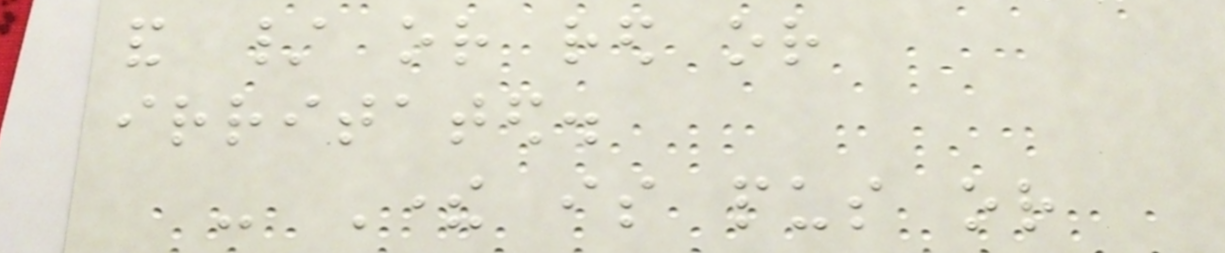and / or red or
irritated.
- There is pus or
